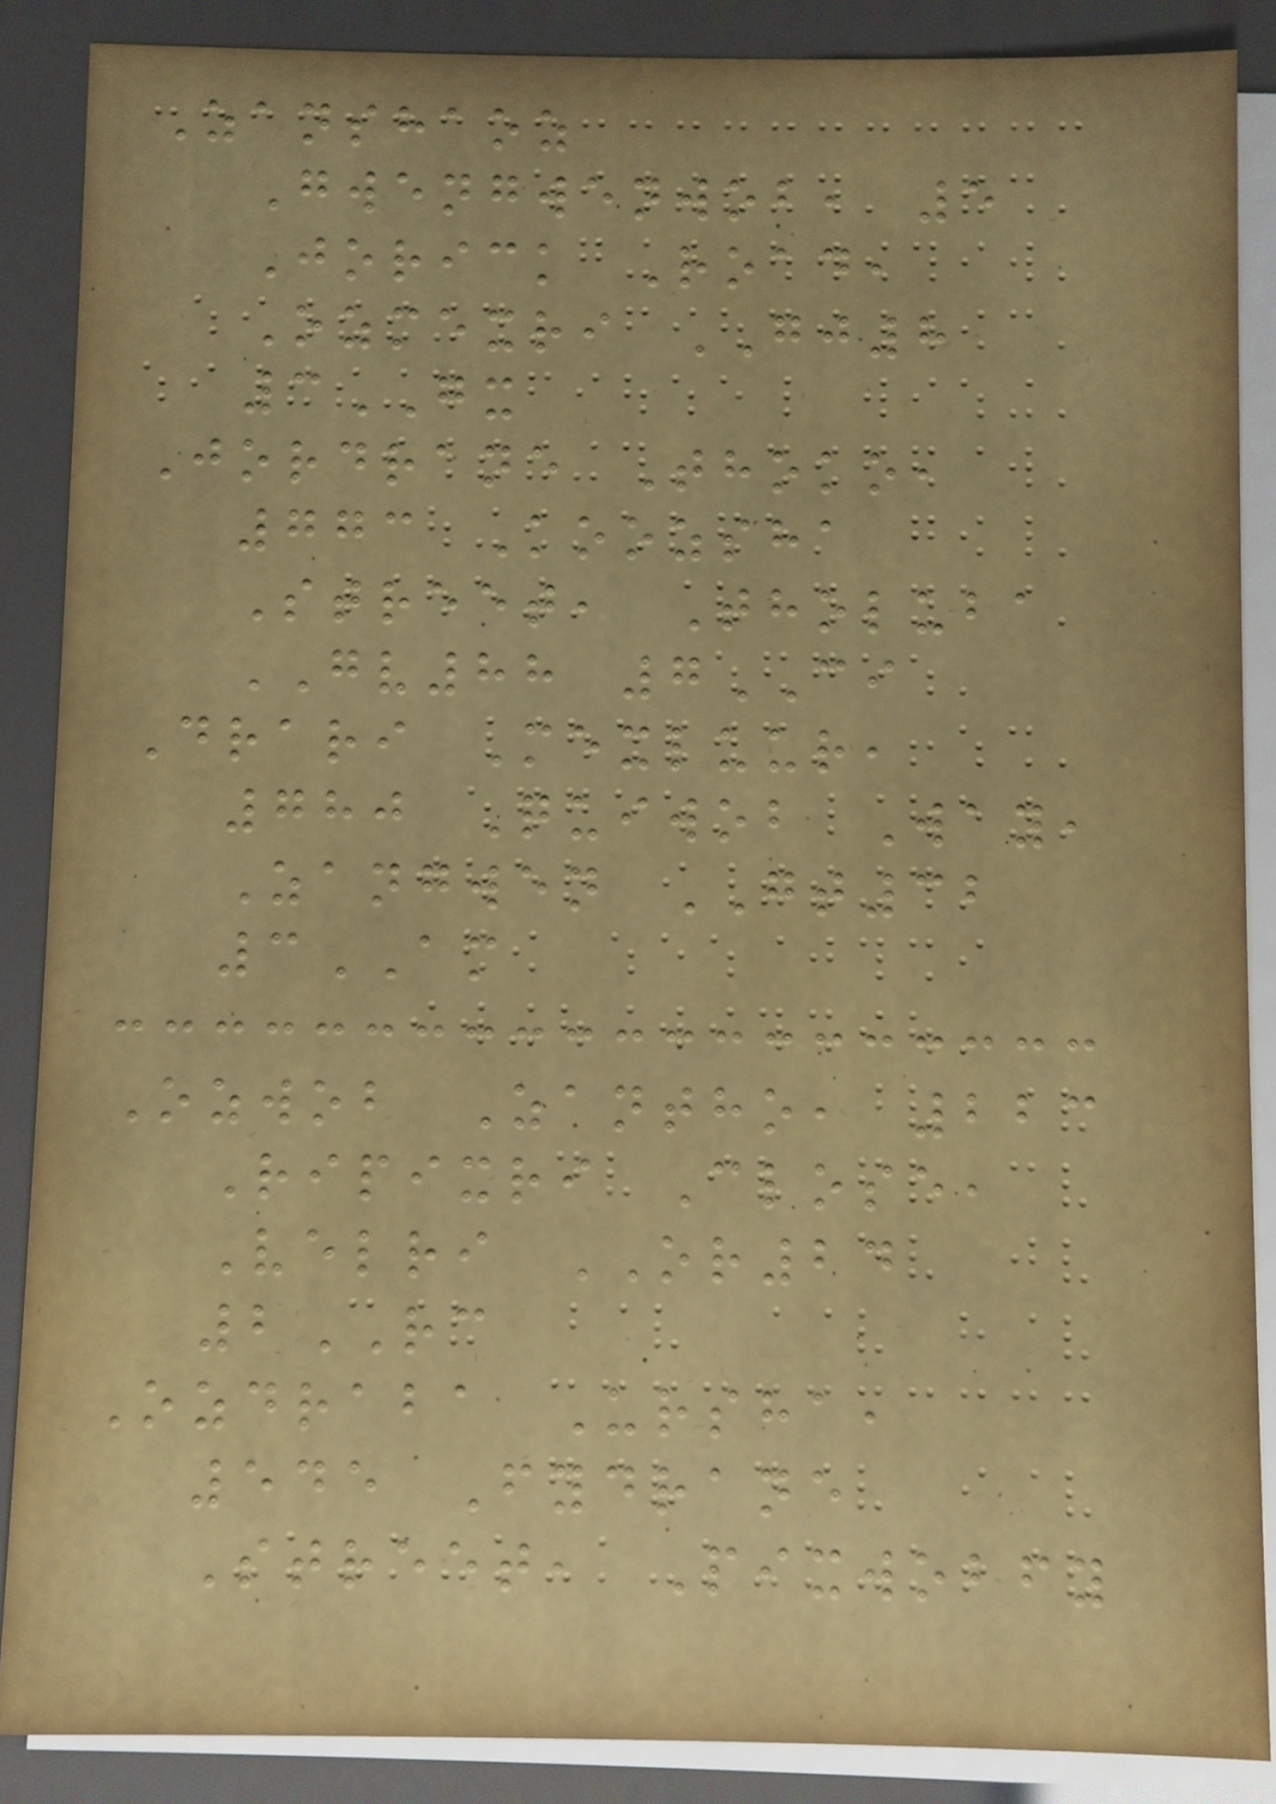Zanshaoz
Gwengwenwob, 5
Jorick Road,
Ozmexri GJ8
3GX
Jordrane Thoko,
773 Koozsha
Street, Tholuba
GV88 7CI
Drari Mexluur,
780 Quiwob Way,
Zangwen GT32
3AM
Ozwob Zantho, 223
Ripixri Close,
Velri OR24
2RC
Ozdraba Ursha,
545 Fydrane
Street, Pixwobfy
